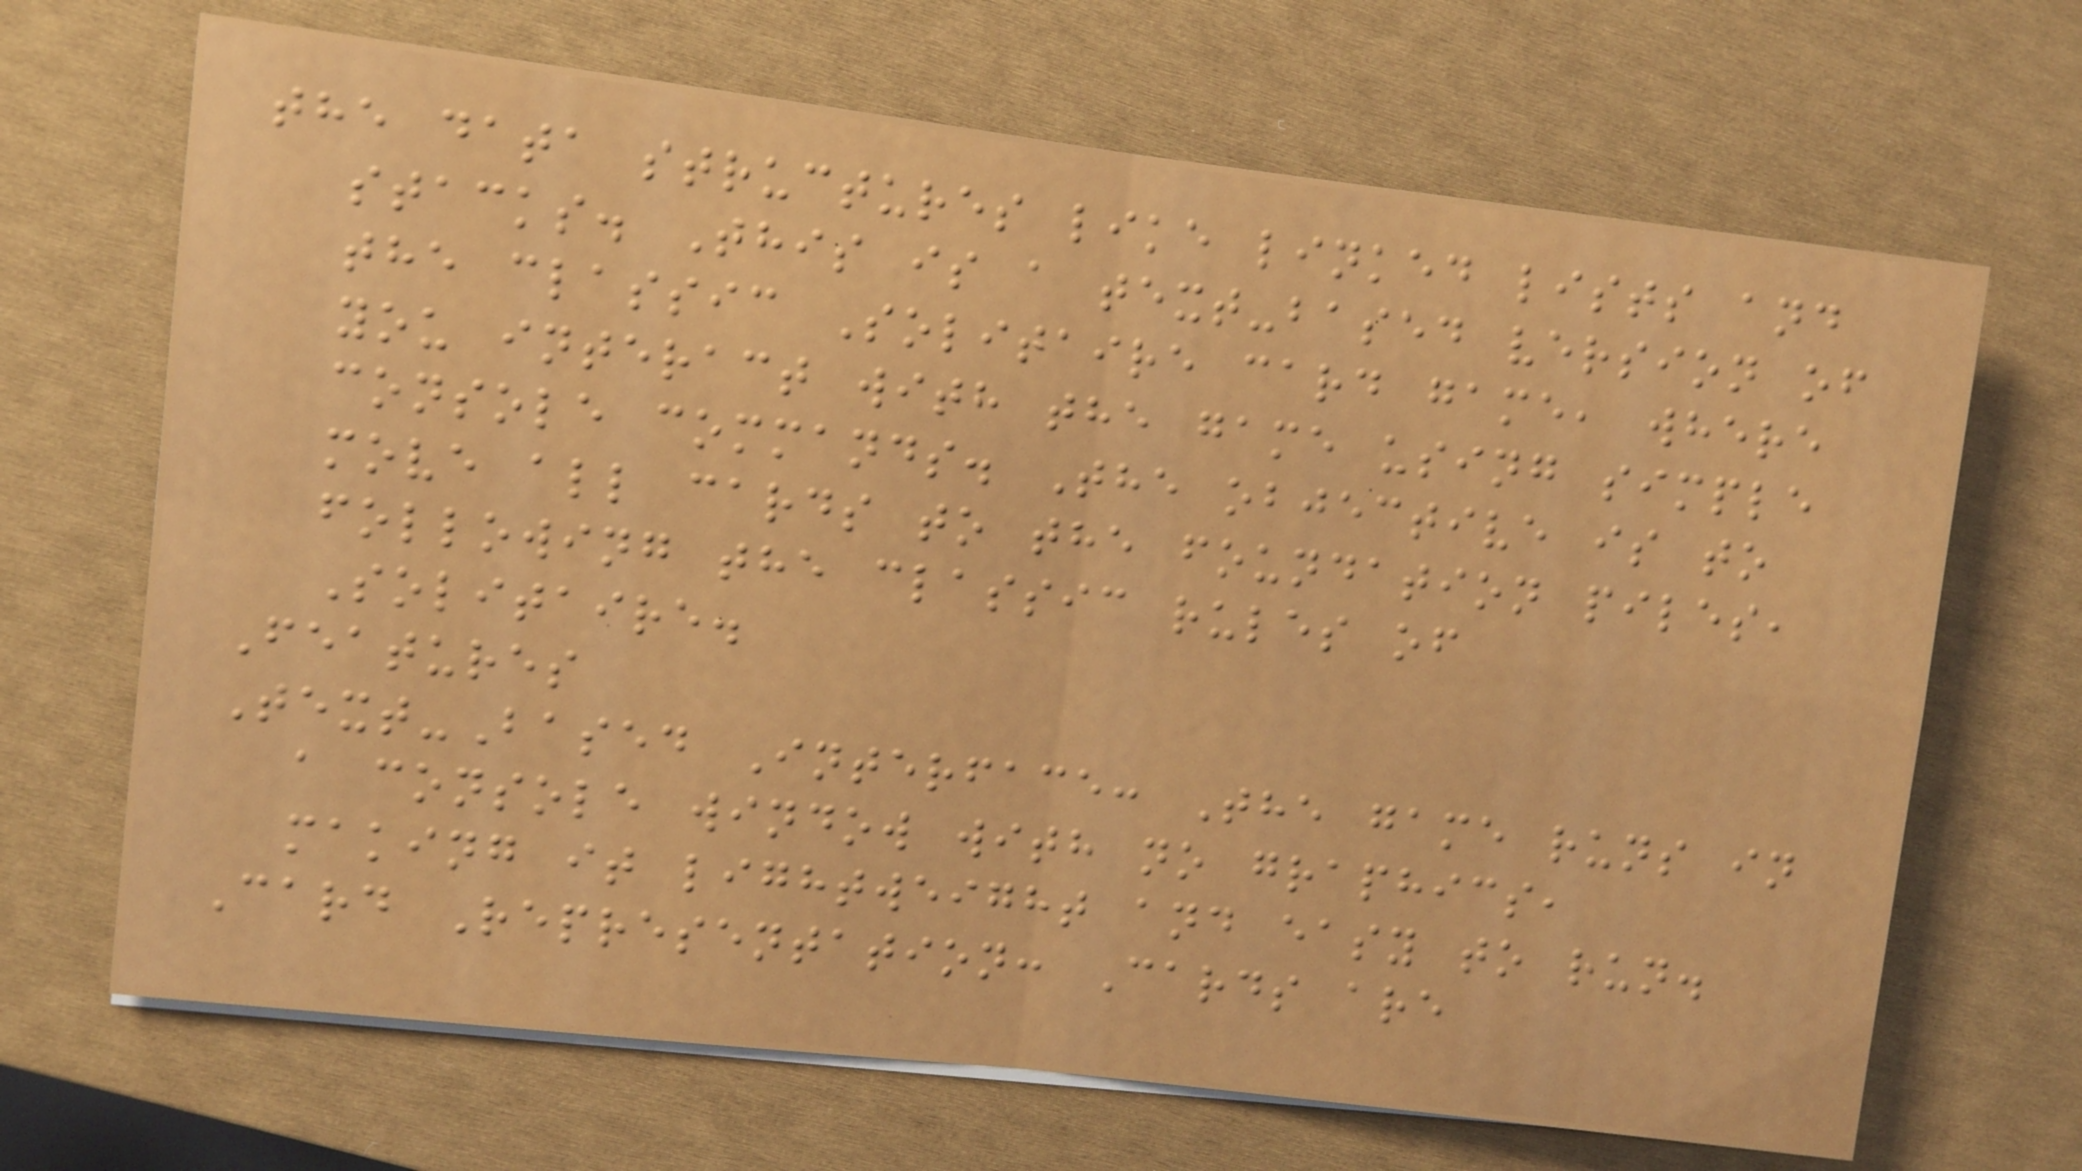the data structures like linked lists and
stacks. This is a text-based version of
the classic Solitaire card game, where
you interact with the game using simple
console commands. The objective is to
move all cards to the foundation piles,
following the classic rules of
Solitaire.
Features
Text-Based Interface: The game runs in
a console window with no graphics,
making it lightweight and easy to run.
Card Representation: Cards are
